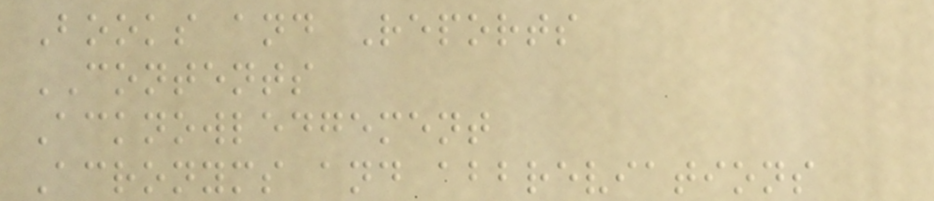Books and Reports
CONTENTS
Acknowledgement
Acronyms and abbreviations
